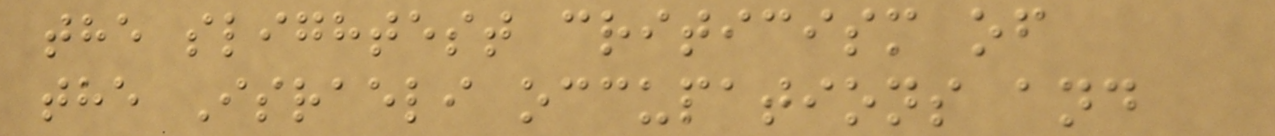the slightest criticism of
the Israeli occupations and
